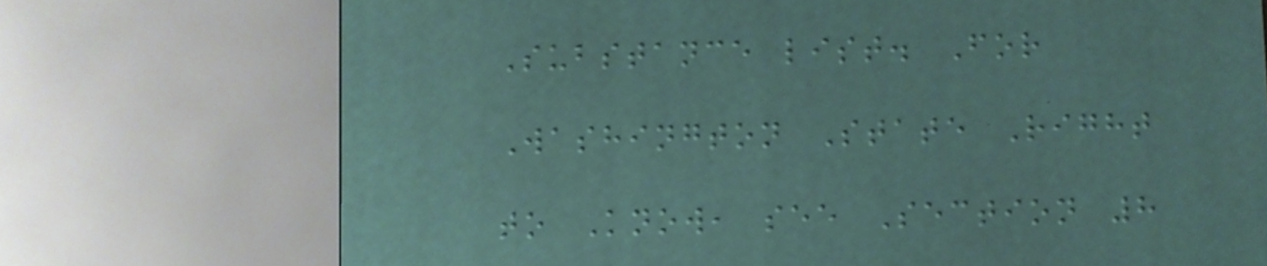Substance list. For
Washington State Right
to Know, see Section 8
